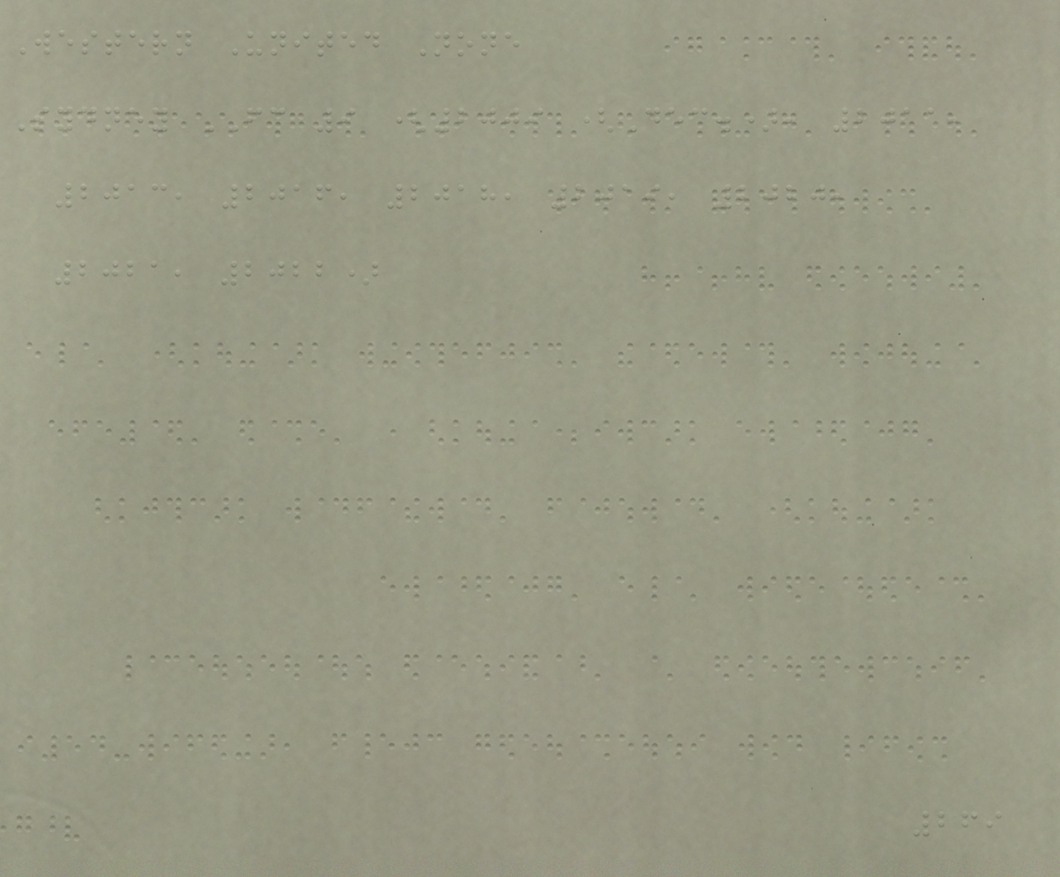Western United None
Sydney FC 9 (2009 (Dec.), 2011,
2013, 2016, 2018, 2019, 2020,
2021, 2022)
269
